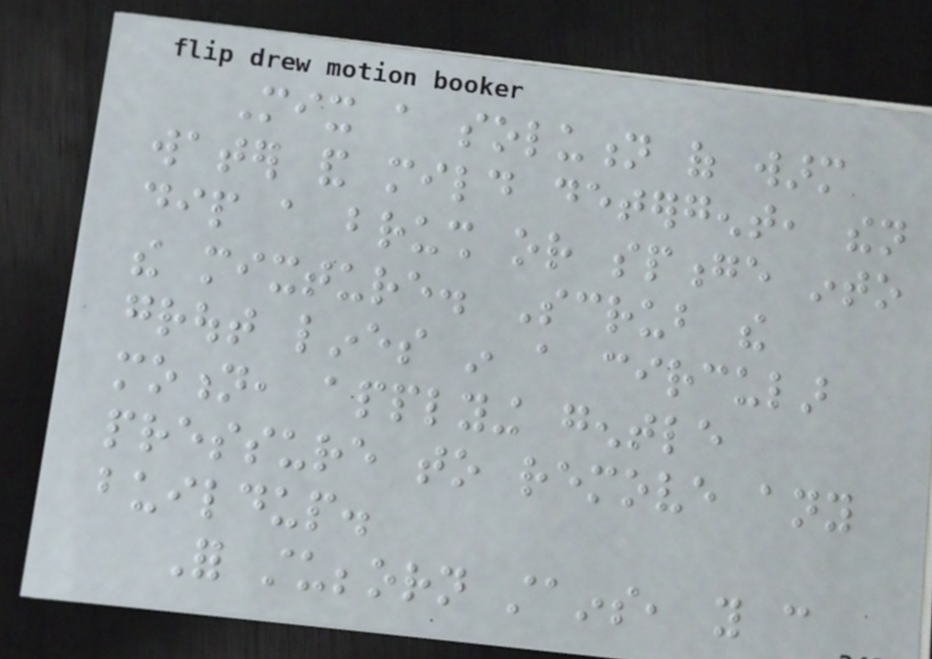Mix a solution of warm
water and mild detergent, then
dip a brush or sponge into
the mixture. Scrub the
grout lines in a circular
motion, applying gentle
pressure to remove any
buildup.
For stubborn stains, you can
